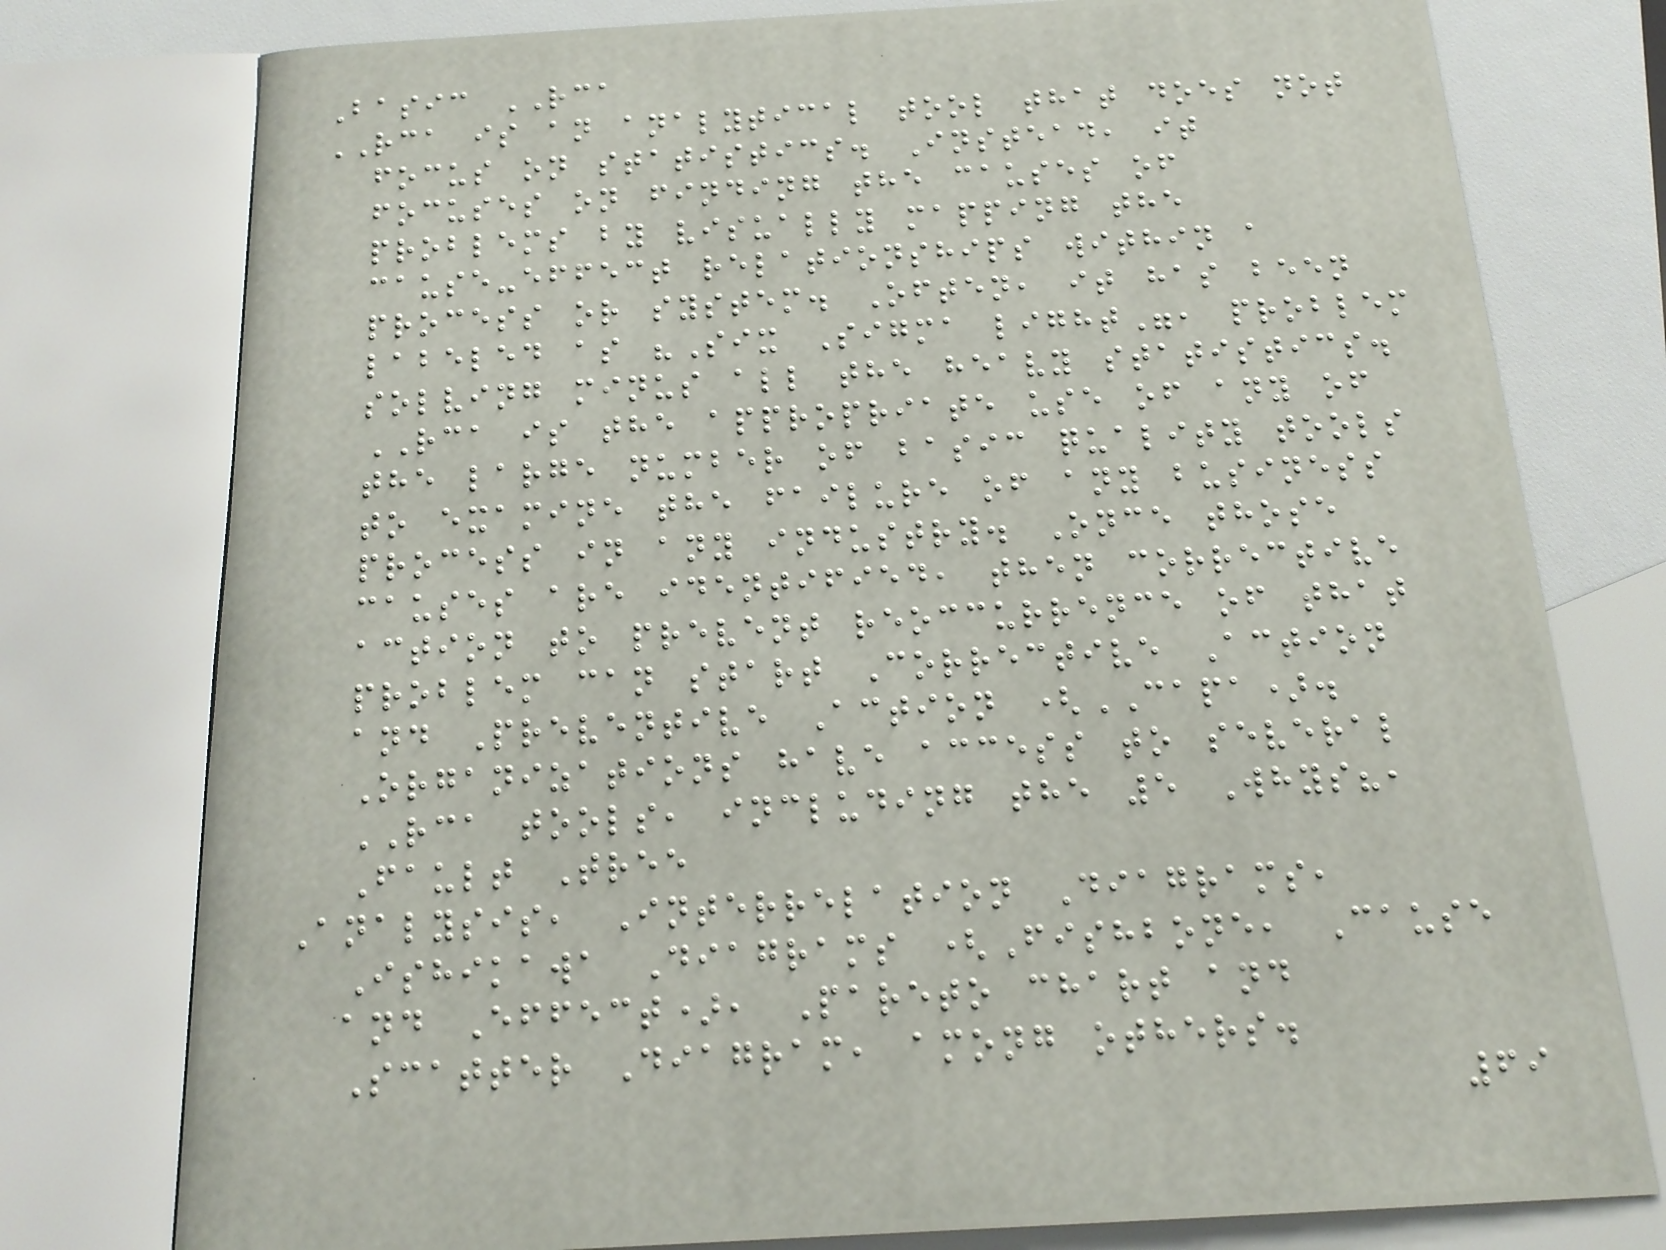Basic RCA
RCA is an analytical tool that does not
focus on statistics. Instead, it
focuses on finding the causes of
problems by visually mapping the
cause-effect relationships within a
process or system. Often, it has been
labeled as "Six Sigma light", problem
solving minus all the heavy statistics.
RCA is the appropriate use of any of
the large number of basic quality tools
to examine the failure of any business
process in any industry. Once those
causes are identified, then corrective
action to prevent reoccurrence of that
problem can start Corrective Action
and Preventive Action (CAPA).
Organizations have access to several
RCA tools, including the 5 Whys?,
Fault Tree
Analysis, Interrelation Diagrams,
Ishikawa Diagrams (Fishbone, Cause
and Effect), Pareto chart and
Scatter Diagram, among others.
69
